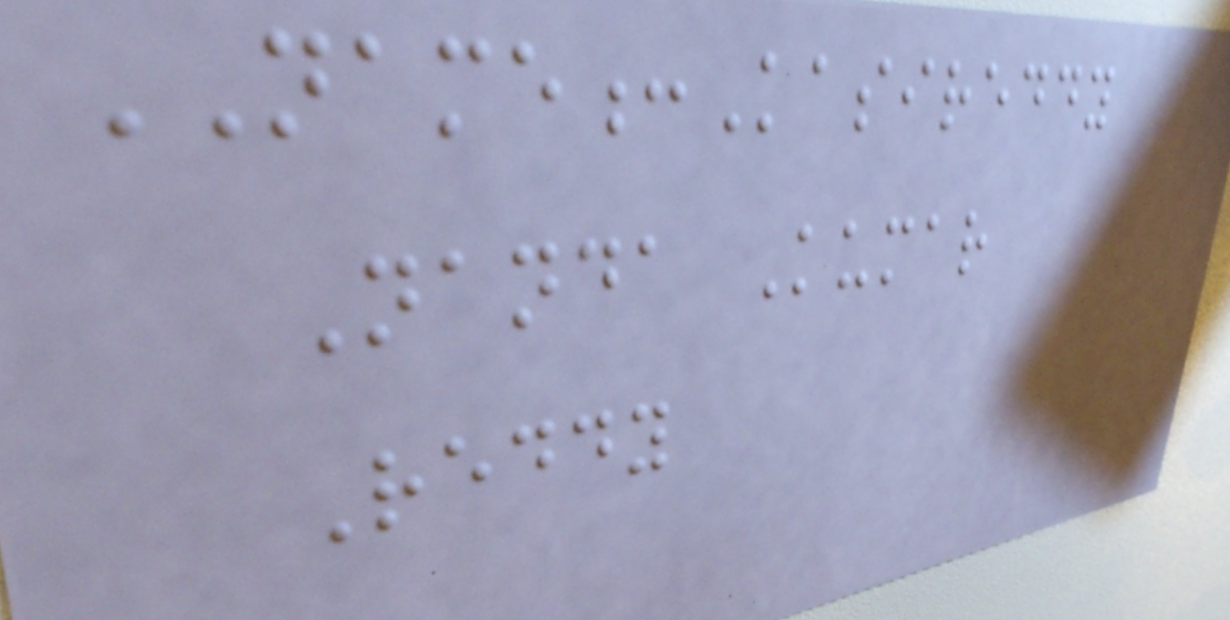NAME:Kasireddy
Nanda Kumar
Reddy
